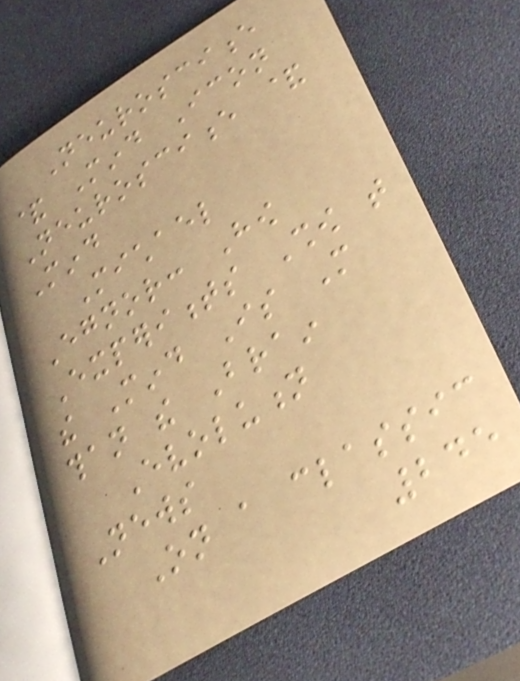Neuroscience
& Mind Icon
Neuroscience &
Mind
Michael
Egnor: How
Experiments Show that
the Mind Is More
than the Brain
Evolution
News
On a classic
245
